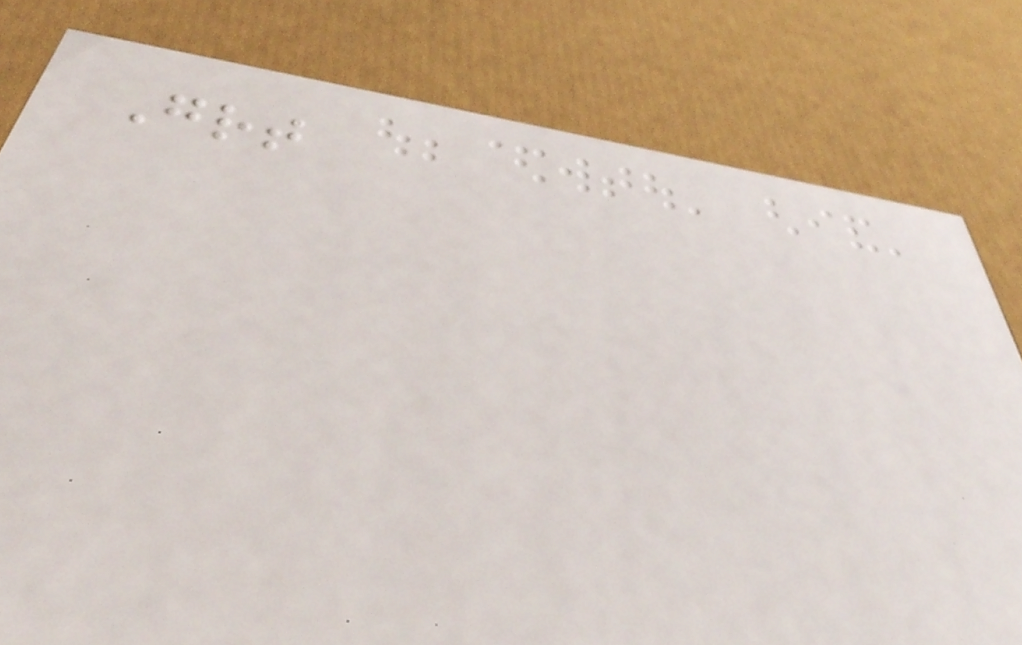Great
